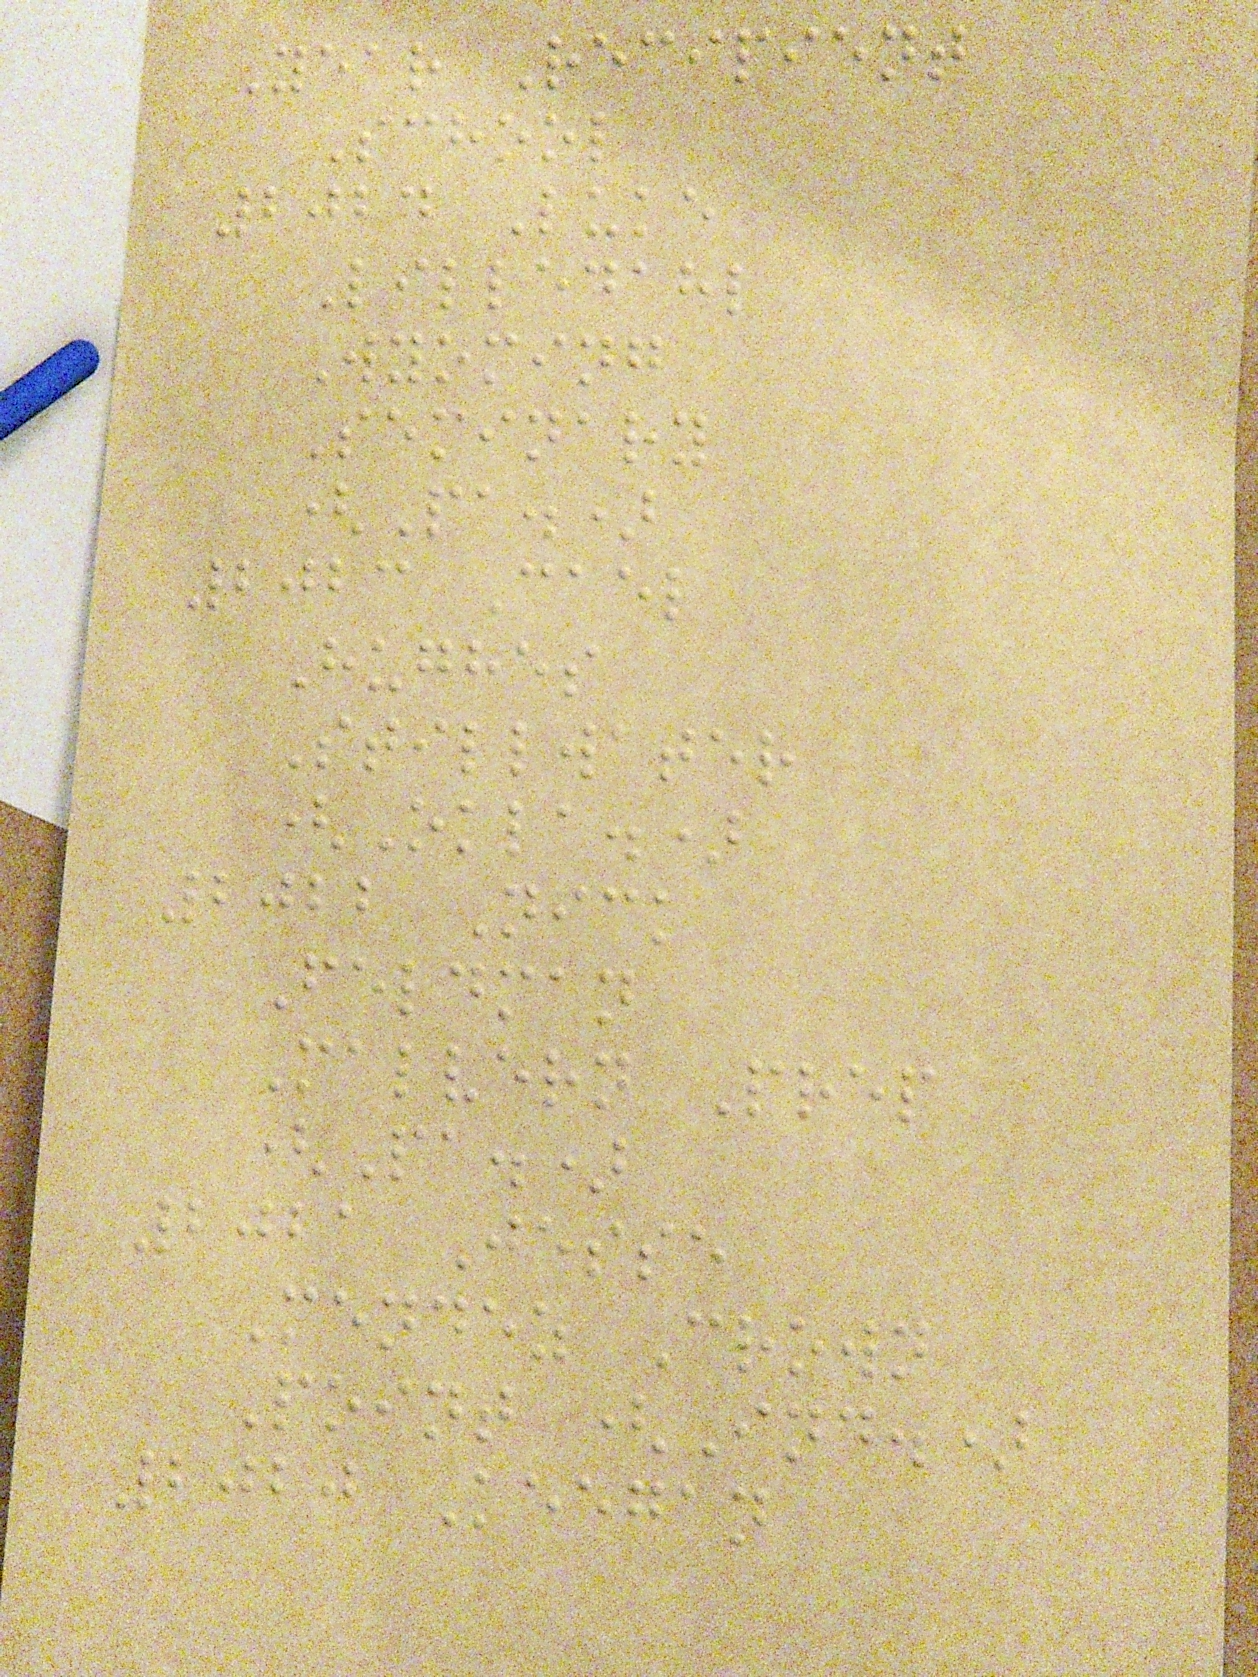Year Recipient
School
2024 Luke
Lilledahl
Wyoming
Seminary
(Pa.)
2023 Cael
Hughes
Stillwater
(Okla.)
2022 Nick
Feldman
Malvern Prep
(Pa.)
2021 Jesse
Mendez Crown
Point (Ind.)
2020 Keegan
